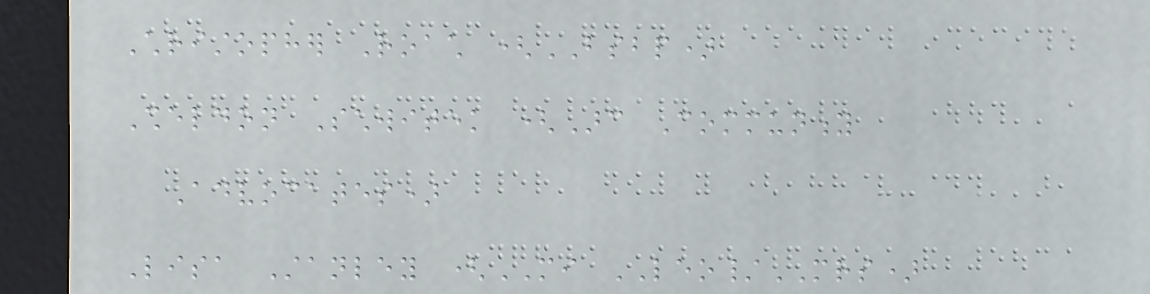Christopher Roach (BSBP)
Sheldon Schwitek (Arc Community
Advocates)
Lisa Stanley (MI LEO/MRS)
